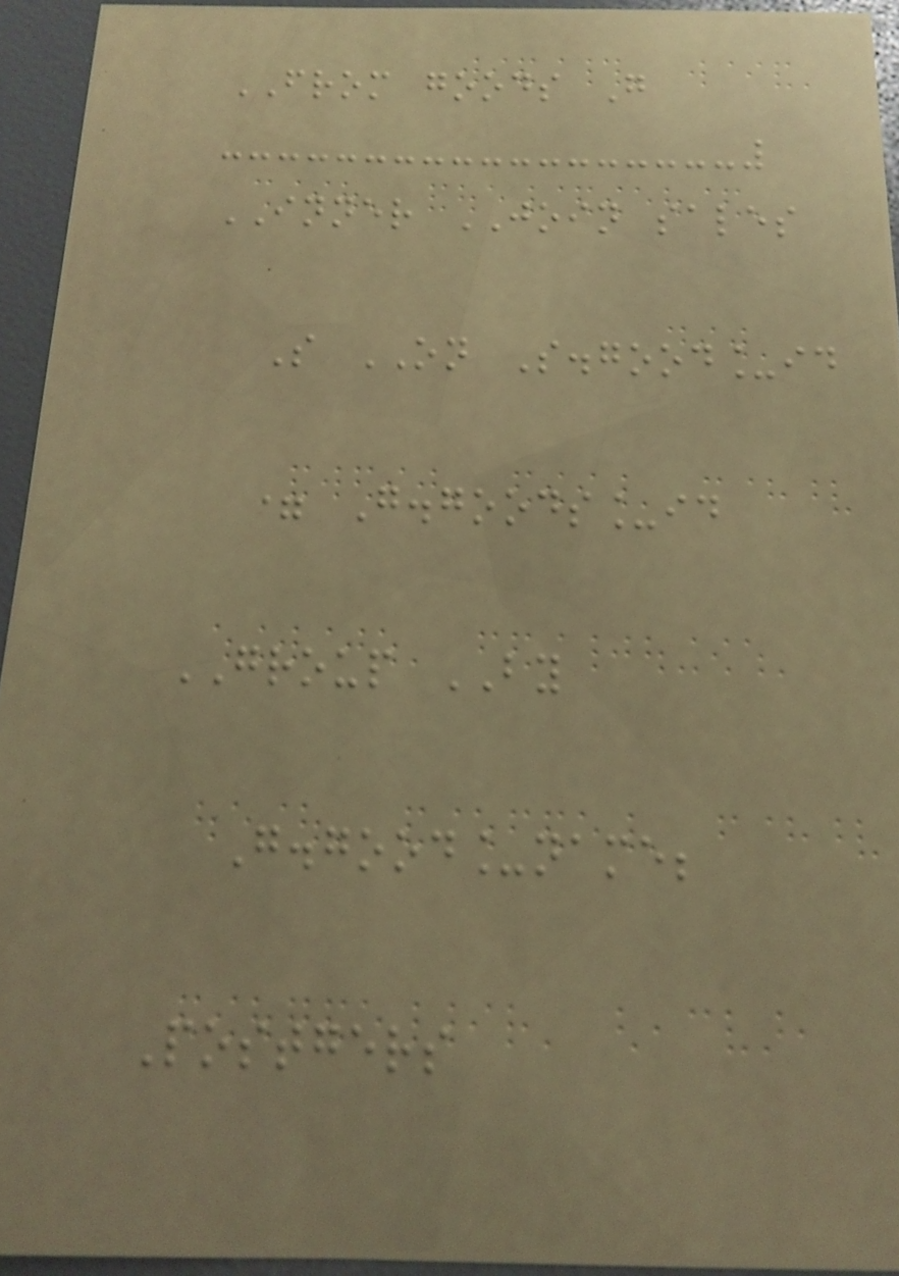FROM goods G
INNER JOIN sales
S ON S.good_id
= G.goods_id
GROUP BY
G.good_name;
Postgers
